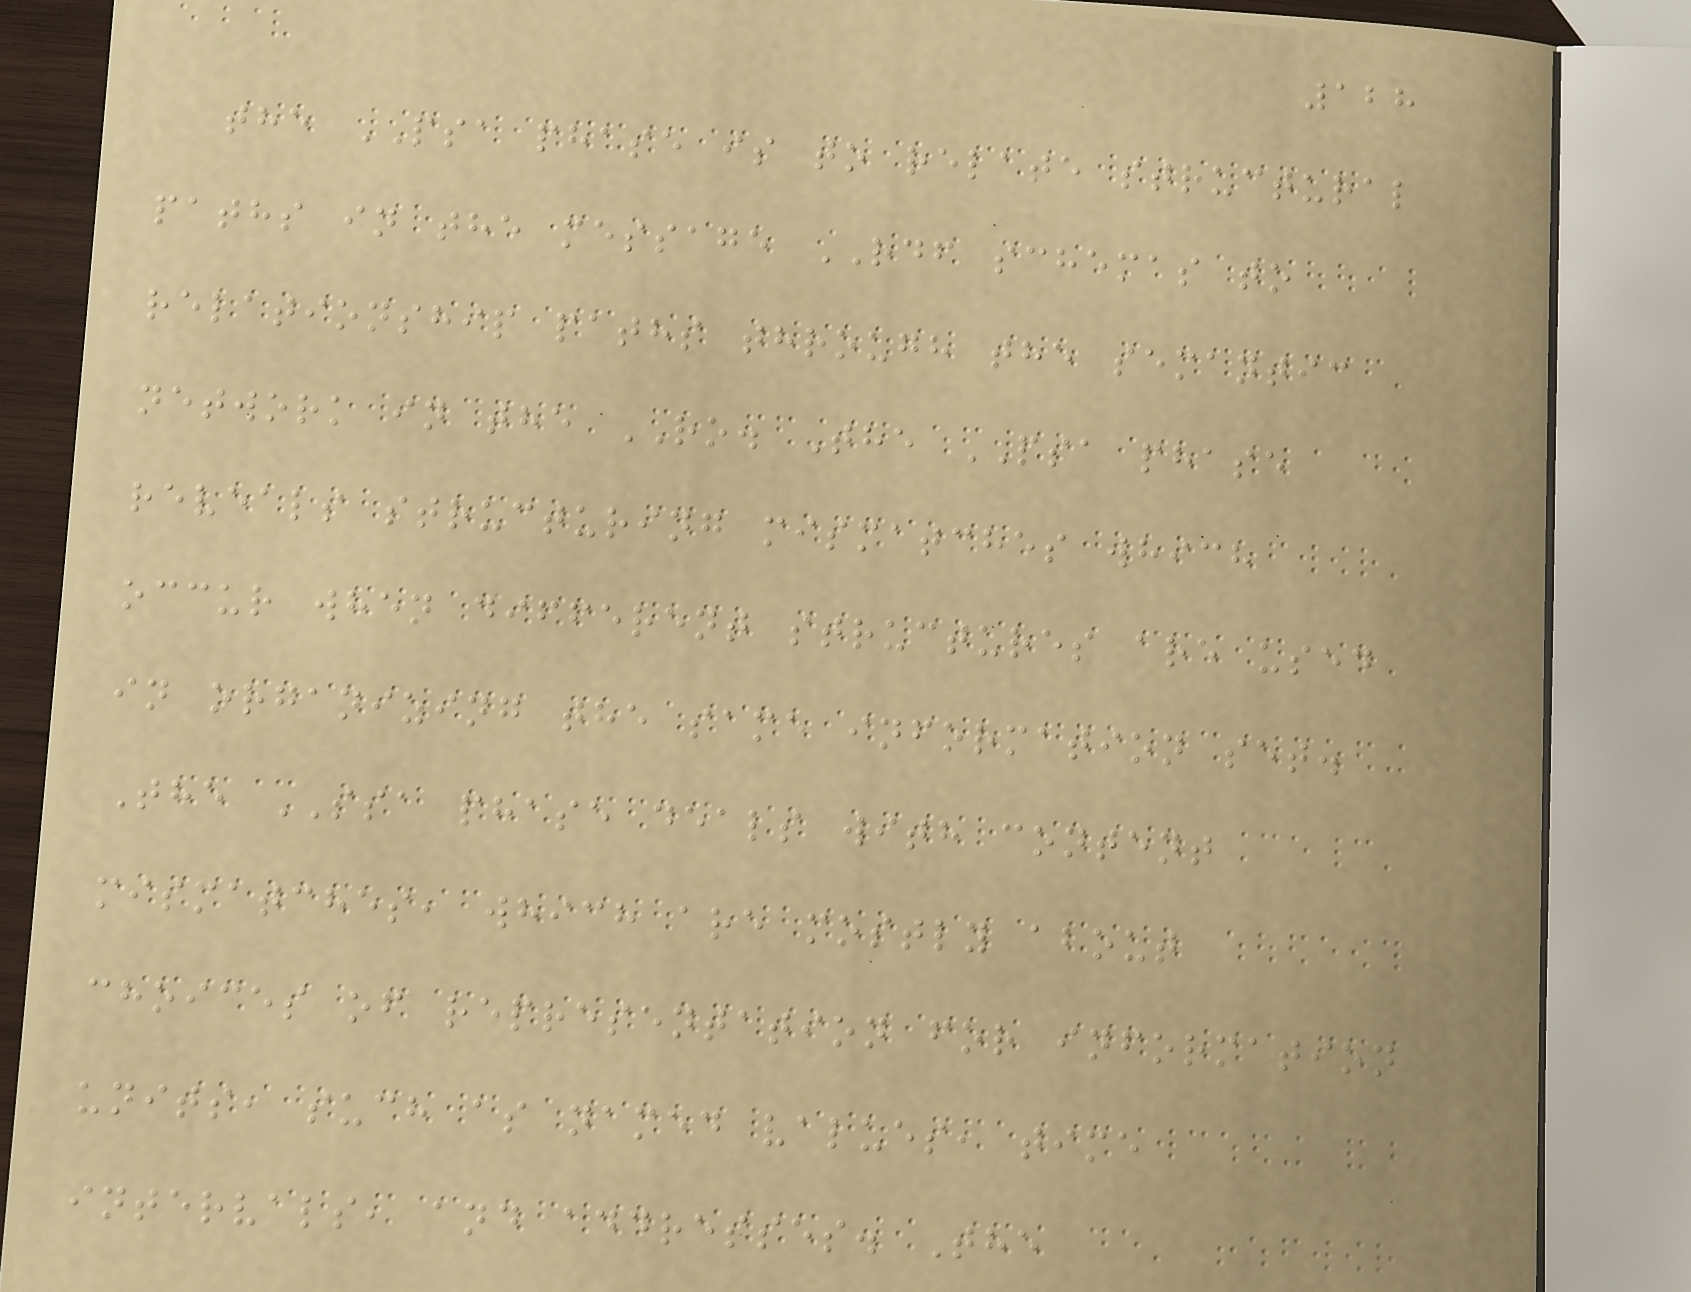128
the PSA phase is to relate structural
paths in the message RDF schemas to
relationship paths through the semantic
network in the RO. The PSA phase
reveals structuring mismatches which
occur when different structures are used
in organizing the same information set.
The SSA phase deals with content
mismatches, which are mostly about
choices of representation for information
units, such as named values, time
intervals, and addresses. The
